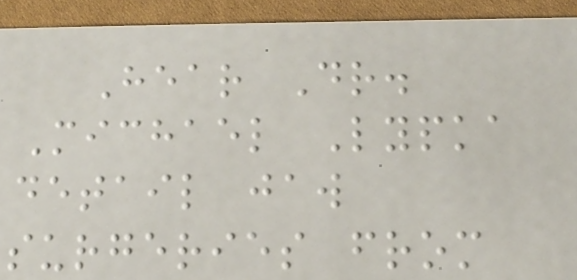Hear Dr.
Michael Lypka
detail jaw
surgeries from
